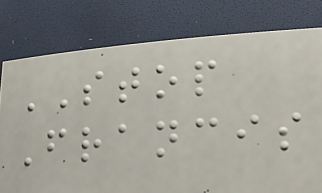STOP
Francis
